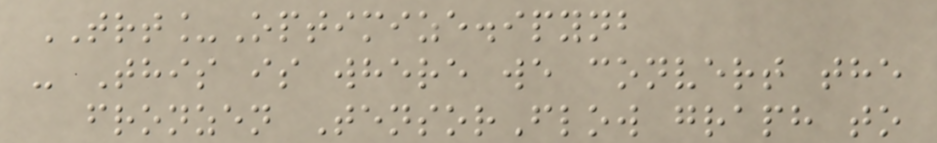TRT_Optimize.ipynb
- This is where we convert the
fronzen TensorFlow graph to
